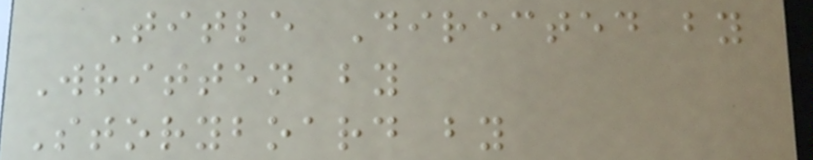Title Directed by
Written by
Storyboard by
